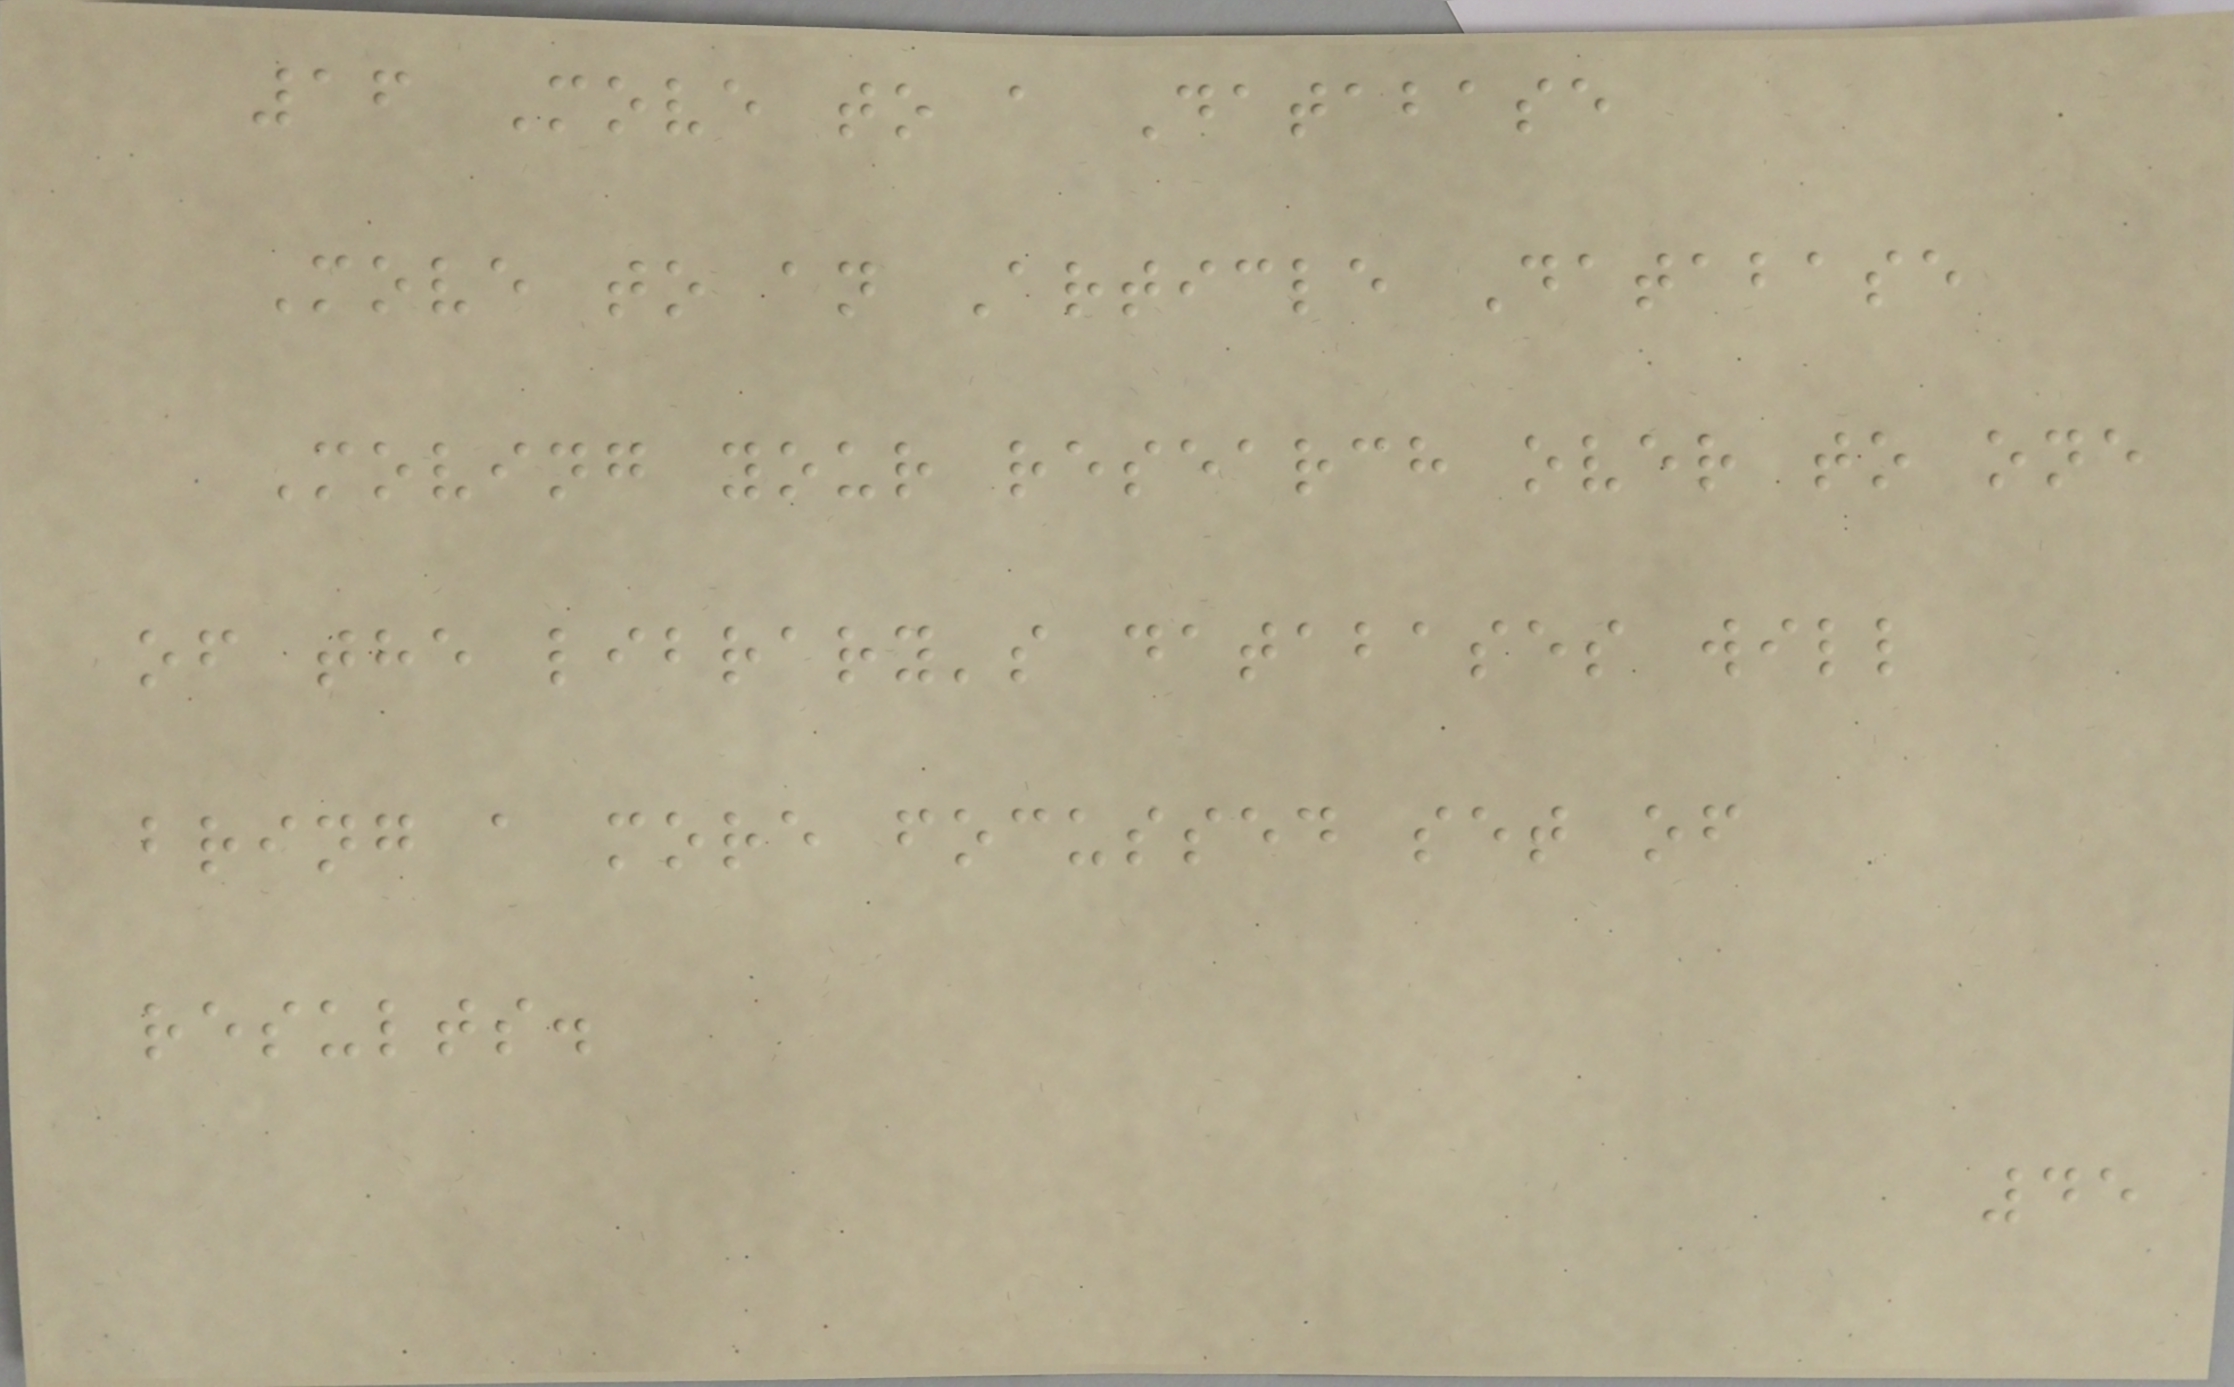16 Move to a Database
Move to an Article Database
Moving your research over to one
of the library's databases will
bring a more focussed set of
results.
45
